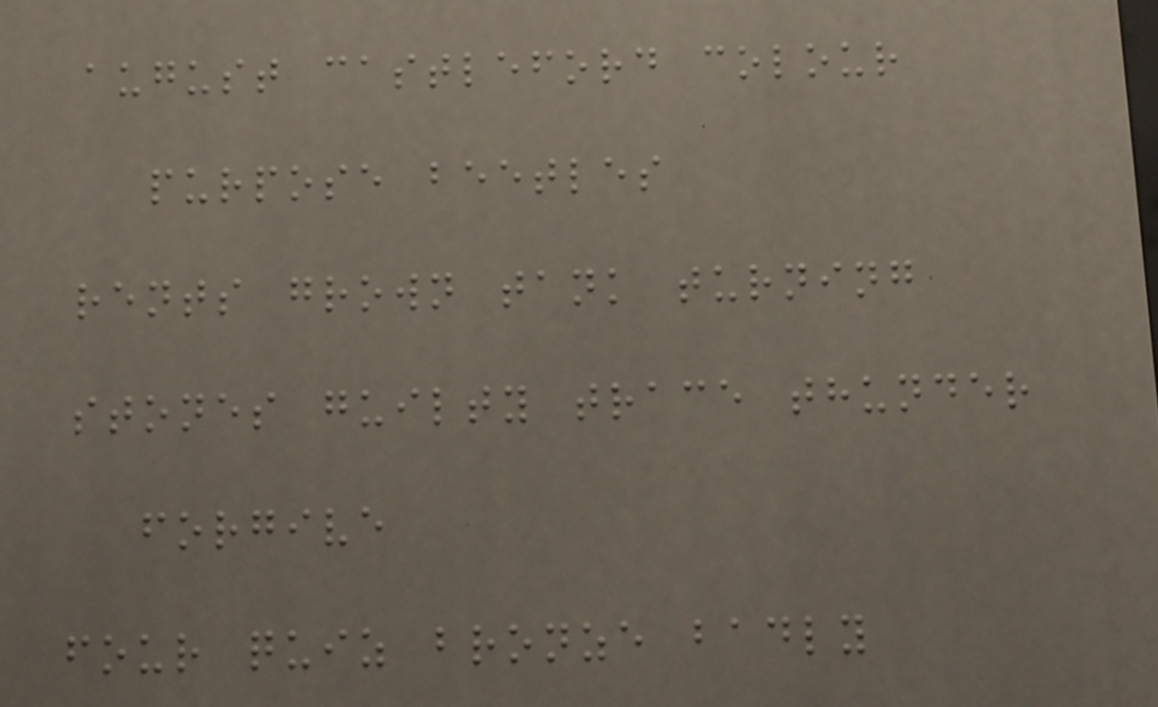august castleford colour
purpose beetles
rents grown tank turning
stones guilty trace thunder
forgive
four quiz bronze badly
